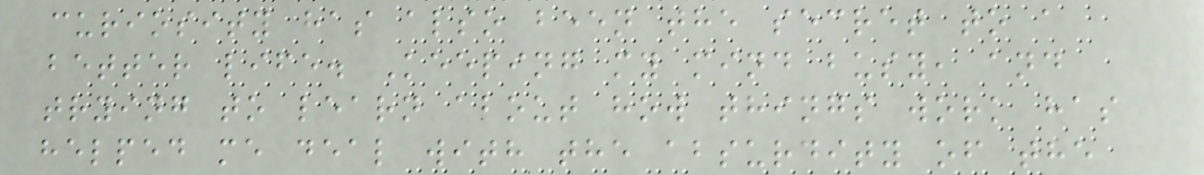curiosity has also been the secret to a
better life. Keeping my mind busy, and
trying to learn about how things work has
helped me deal with the absurdity of the
